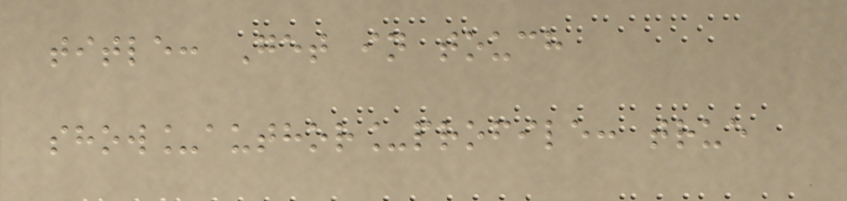title: Get in touch
show_author_profile: true
